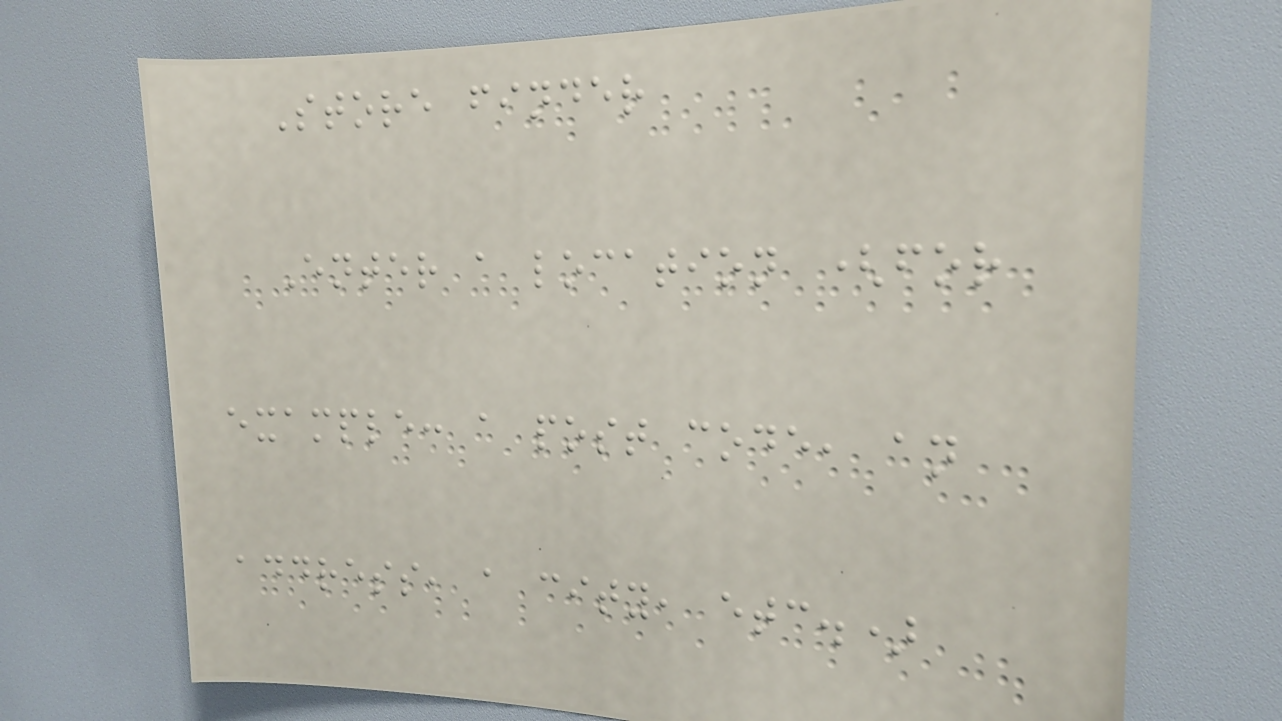Store finder
Enter a location (for
example: a post code, an
address, a city, etc.)
